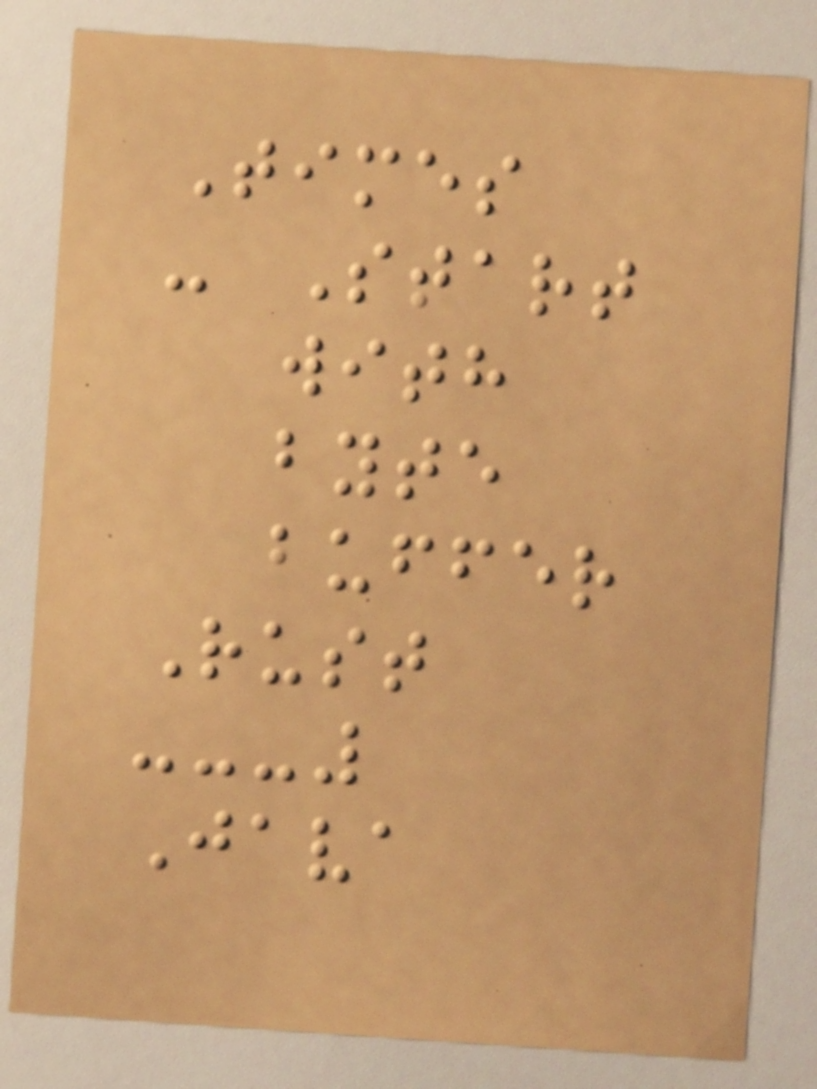Times
- Start
with
byte
buffer
Rust
Java
